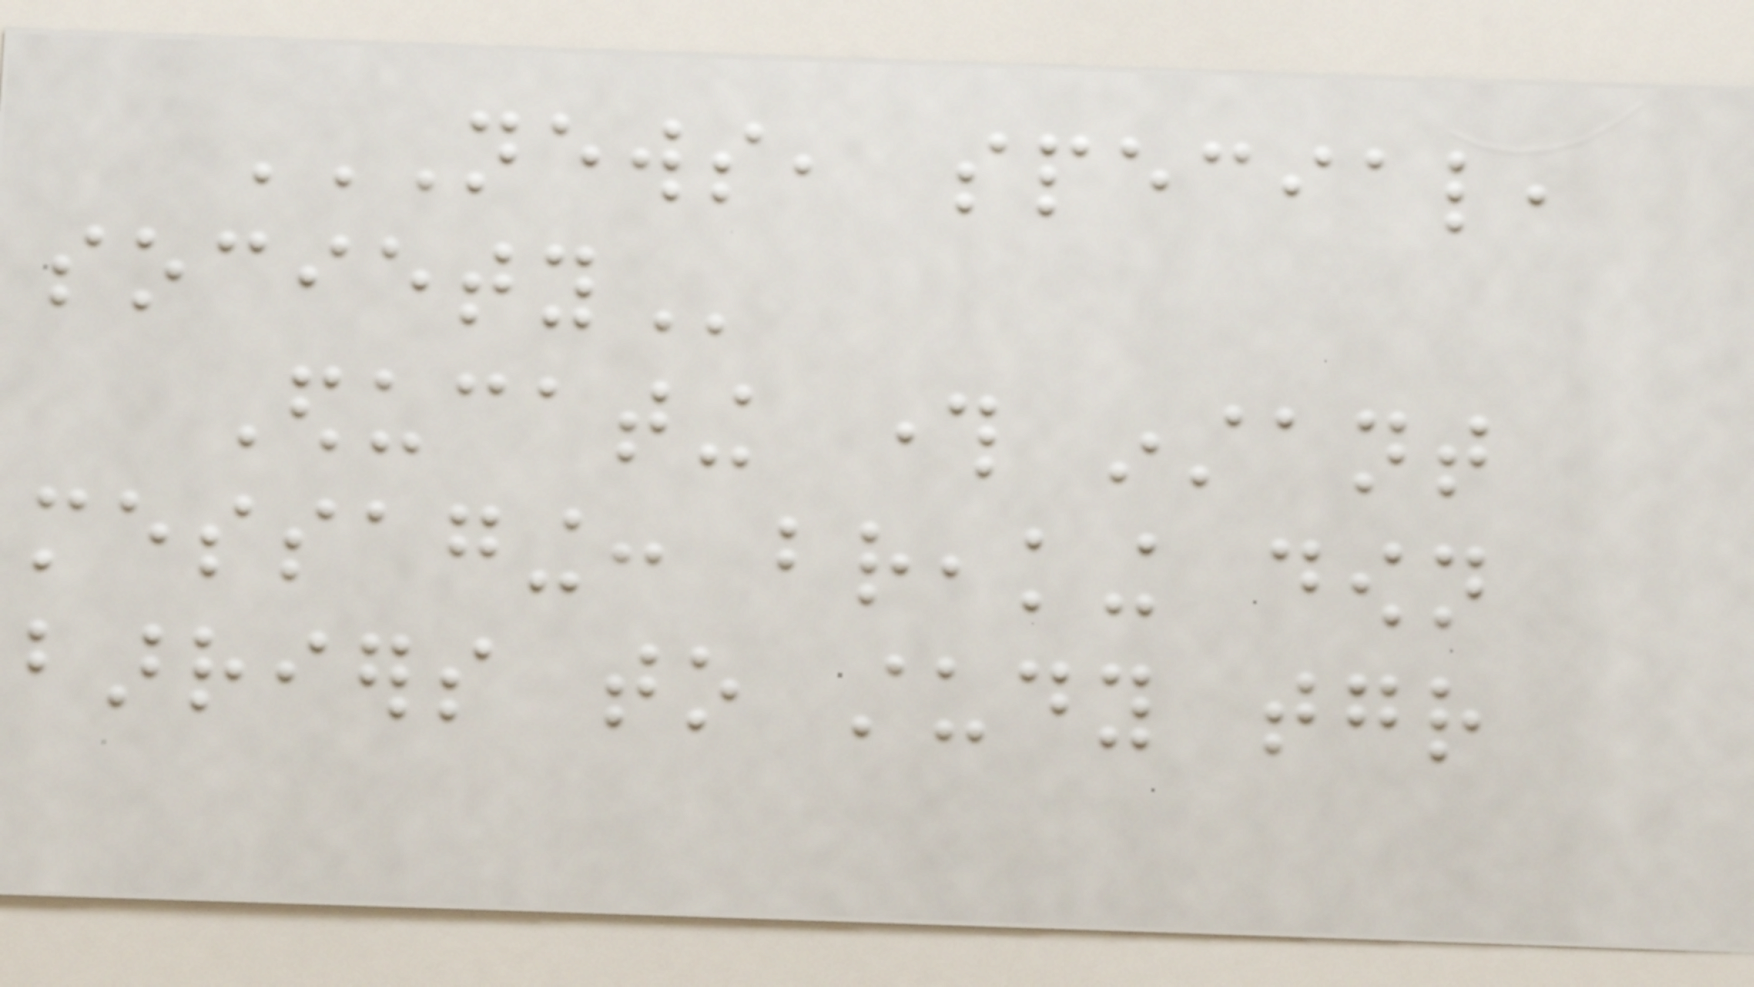NEWS, SPECIAL,
SOCIETY
Educating through instant
messaging: breaking down
barriers to study together
